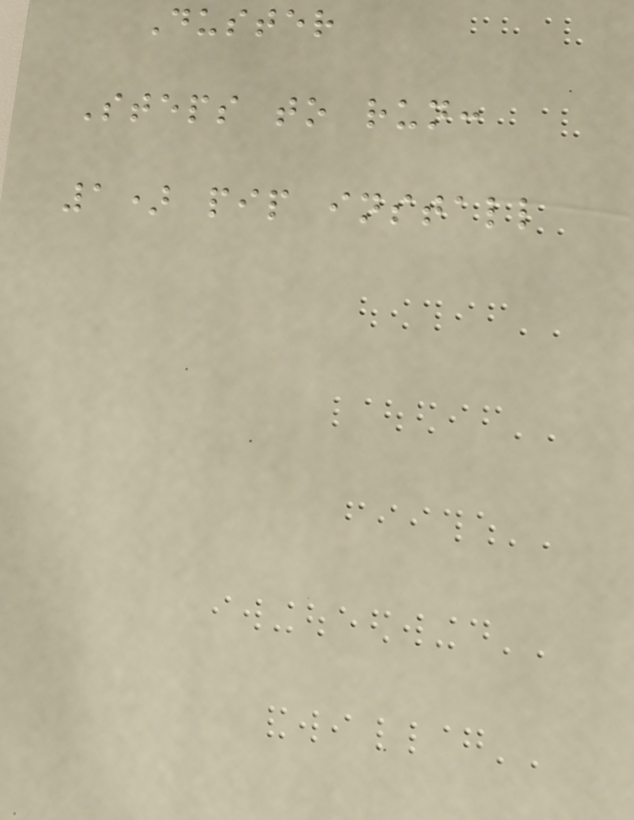Duster
Steps to run:
1) pip install
